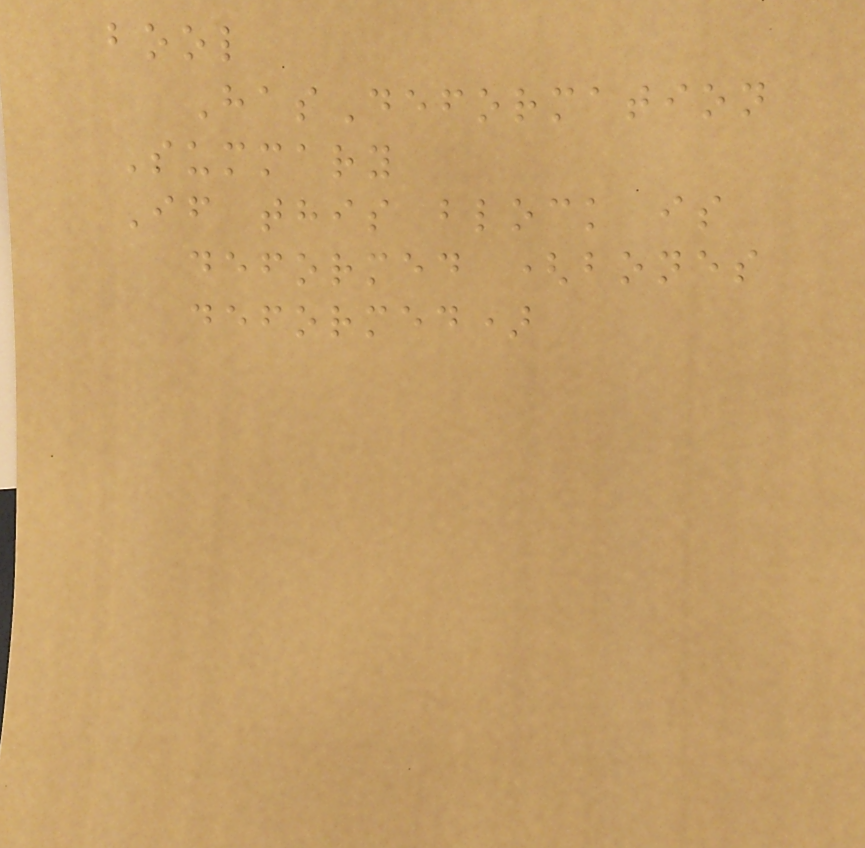bool
HasDeformation
Summary
If this block is
deformed (bones
deformed)
